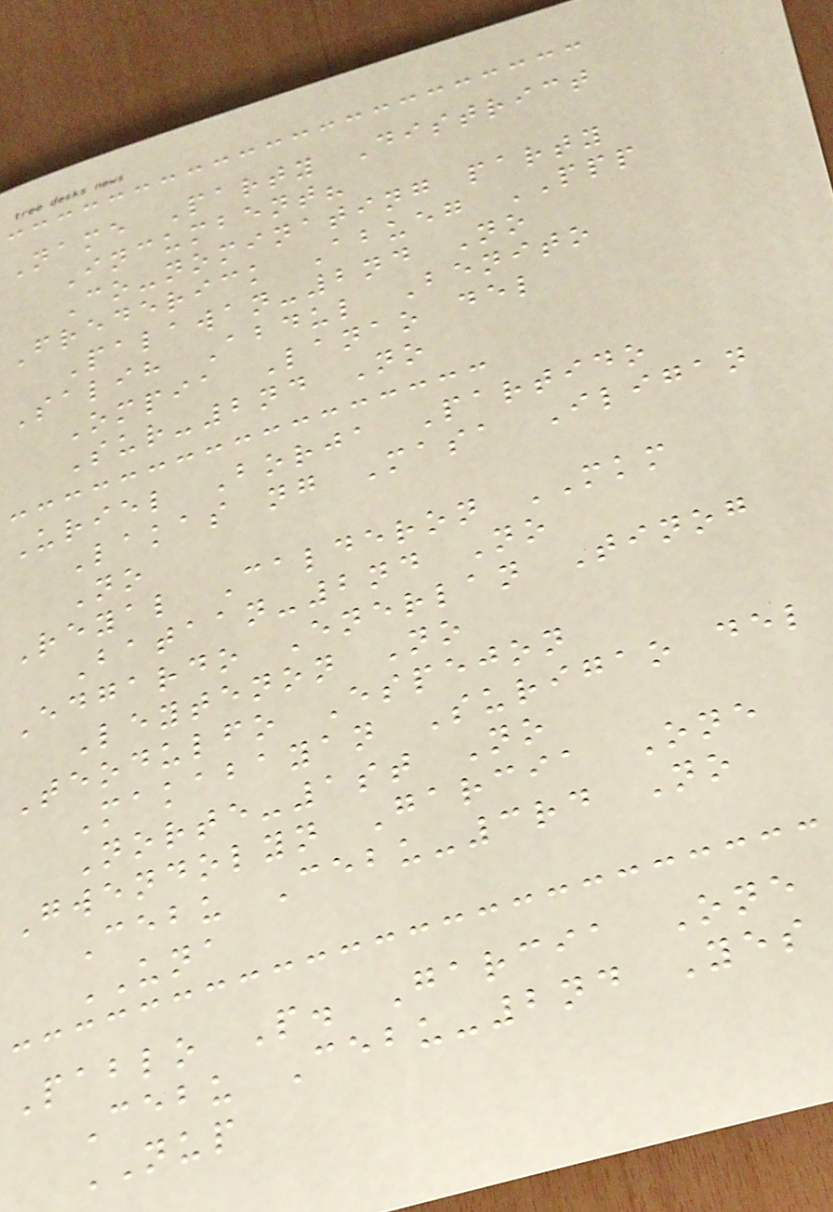Name Party District
Incumbent?
Co-nominating party
Frederick Abueg PPP
Palawan-2nd No
Salih Abdul Benito
Ompia Lanao del
Sur-2nd No
Uriel Borja Partido
Lakas ng Masa Iligan
No
Reyal Calderon MKM
Bataan-2nd No
Edgardo Enerlan Tinog
Leytenon No
Teodulfo Espejon
Makabayan Surigao del
Norte-1st No
Gwendolyn Garcia One
Cebu Cebu-3rd No
UNA
Pablo P. Garcia One
Cebu Cebu-2nd Yes
NUP
